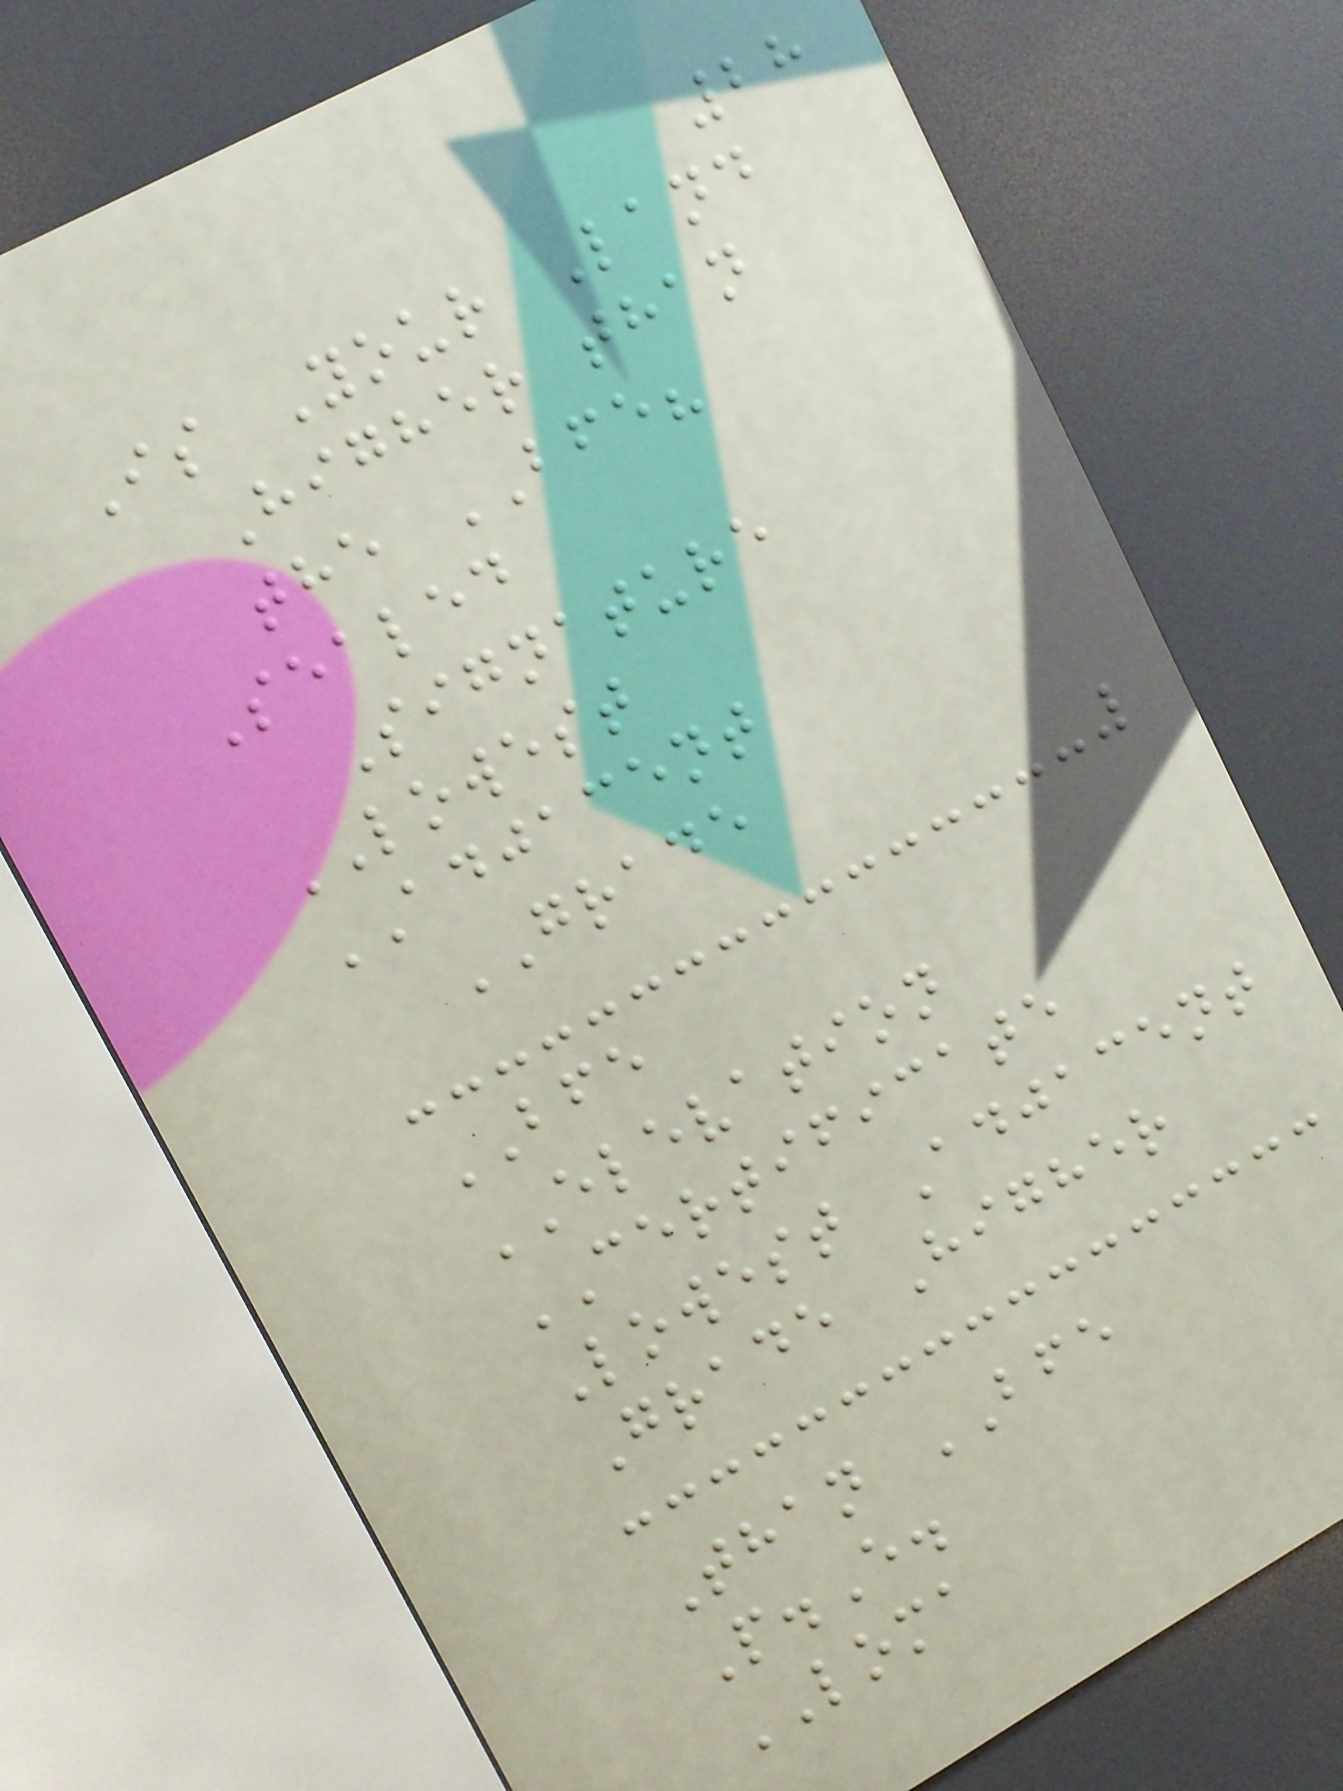28
Is Your Land
Higher than
the BFE?
Sealed
Signature
LOWEST
ADJACENT
GRADE
BFE
ELEVATION
CERTIFICATE
Lowest Adjacent
Grade Higher
Than BFE
P.E.
LOMA
